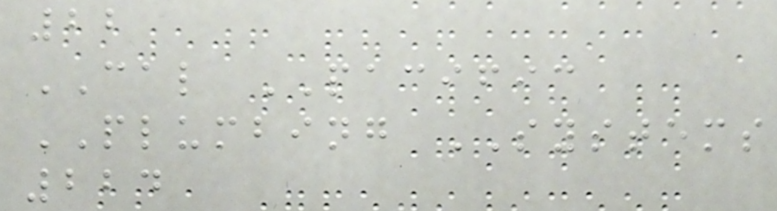22
CAL PACIFIC
PLUMBING SYSTEMS
224
